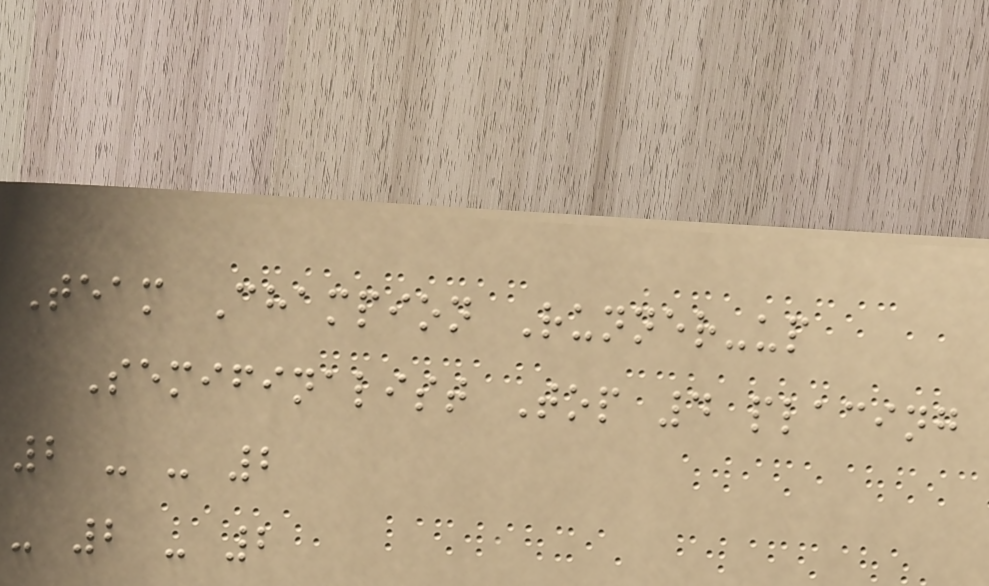Team Champion Runner-up
Semifinalist Top 4 placing
2 - - 2
- 2 - 2
